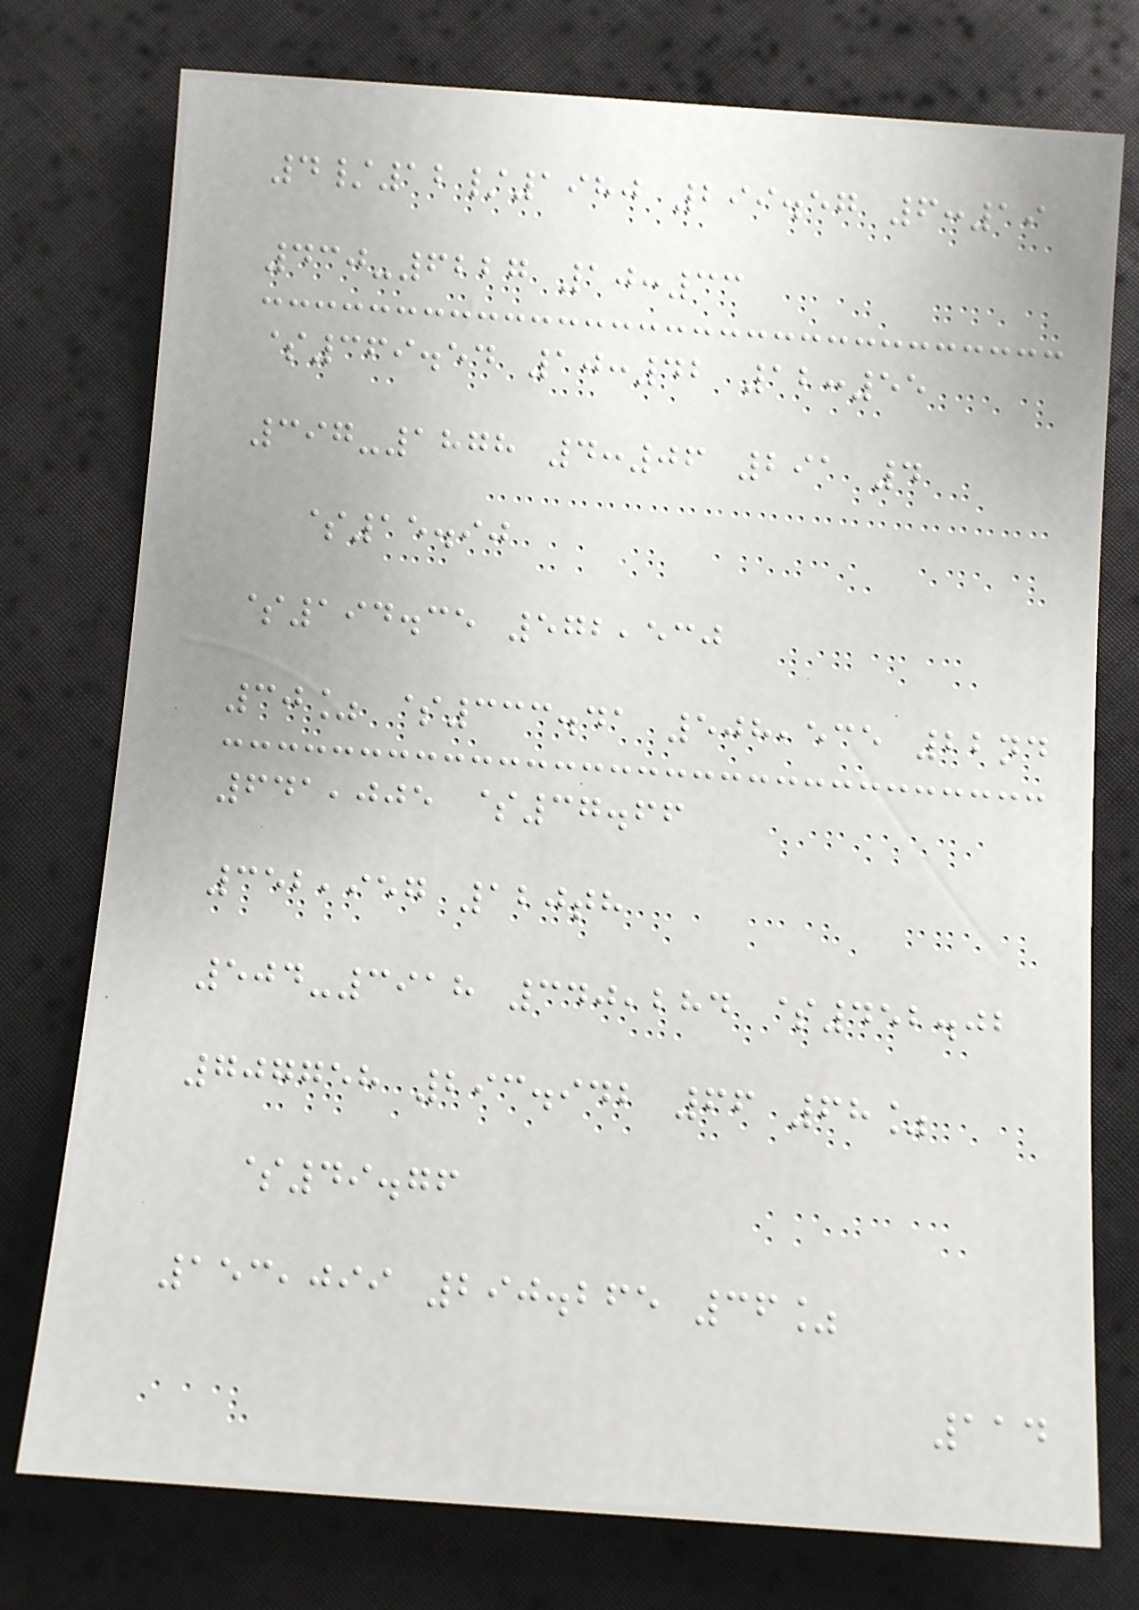4/12/1980 299.57 6:19
430-6227 10:33
$369.54 10:42 12:55
397-1878 4:06 291 4
$15.90
$194.35 572,530
30% $333.41 508,535 22nd
641,005 $37.66
352,957 120th
504-3918 340,284 $452.02
707758 293.942 66 68%
$49.76
153,099 290.265 36%
114
